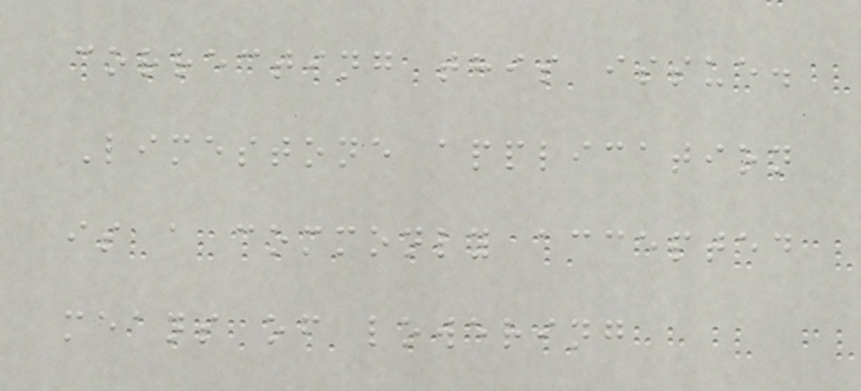correcting this issue.
Limestone application
is a commonly accepted
means of lowering
